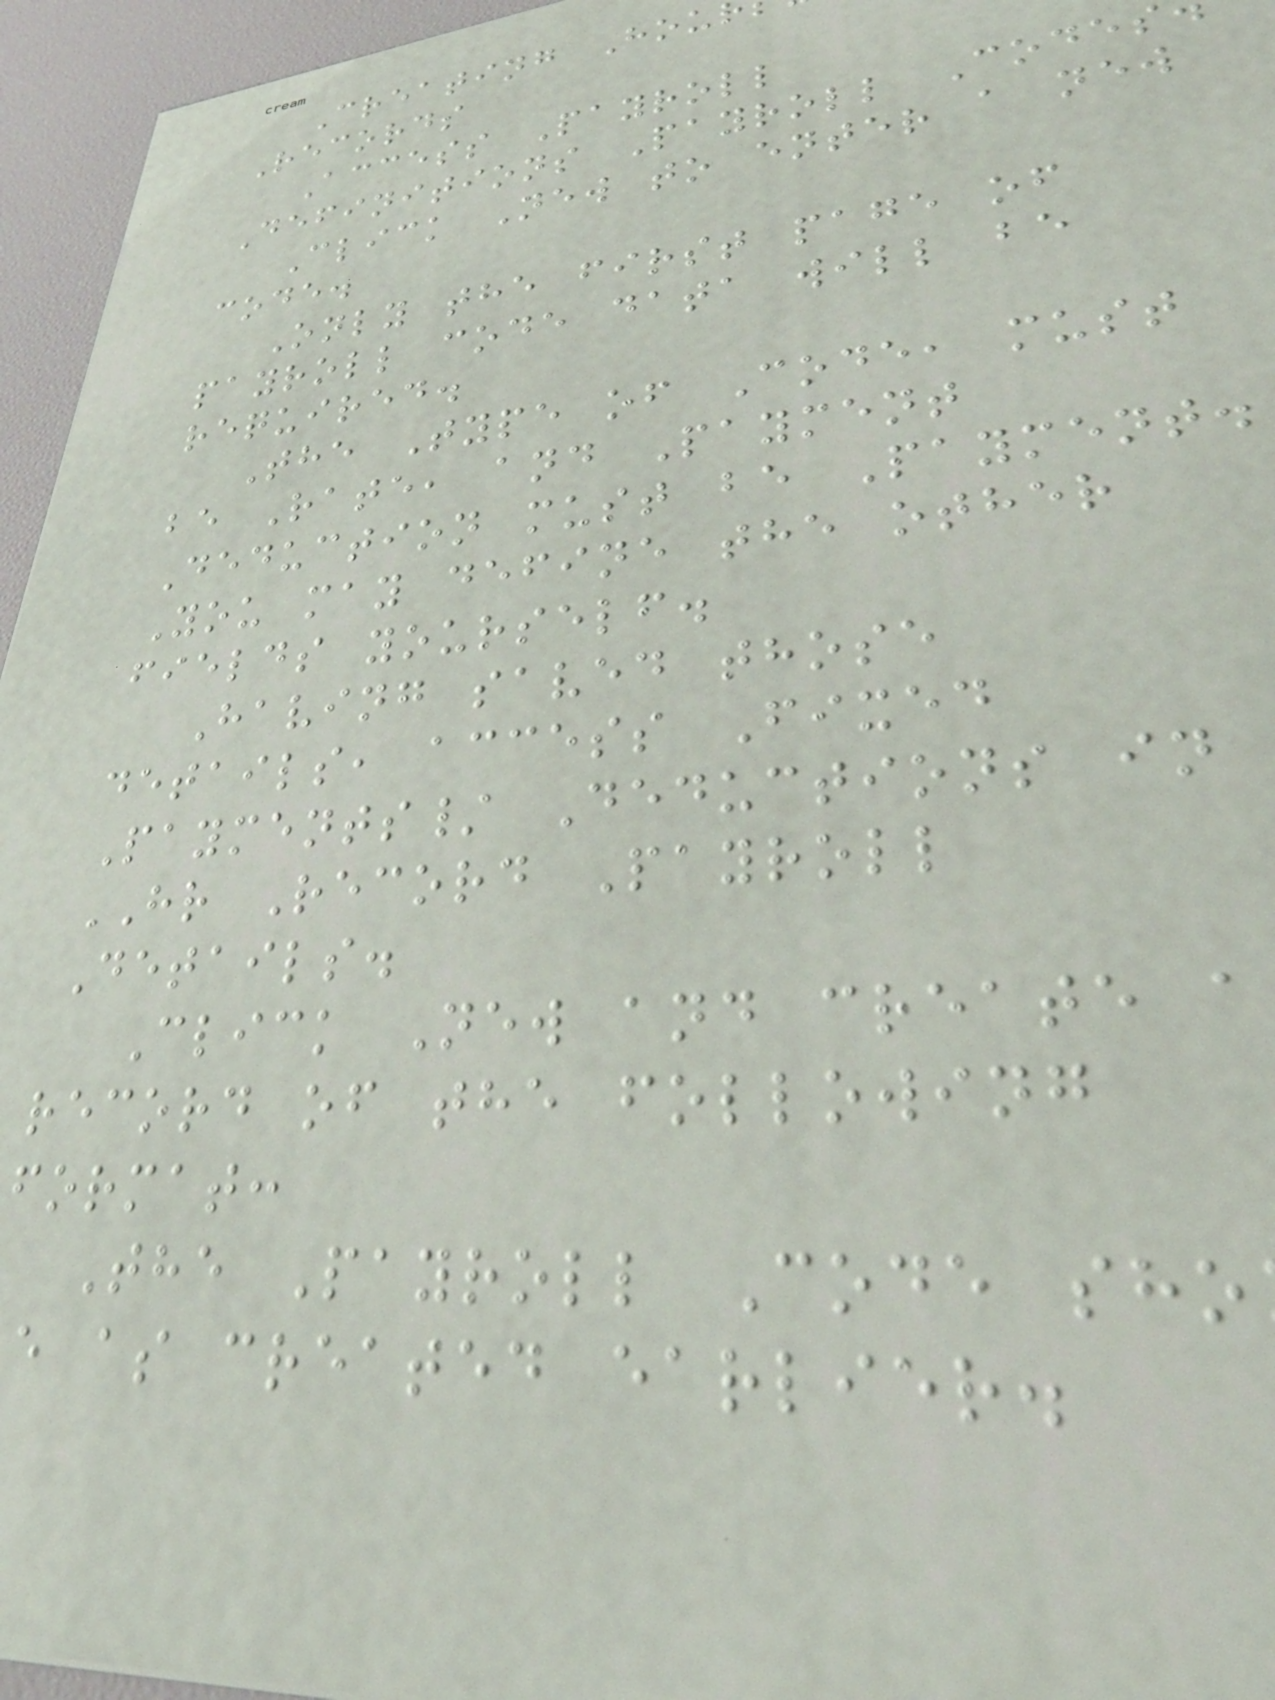Creating Hou
Records
Access Payroll
Definitions Payroll Codes
Click New to enter a new
code.
Only the first page of
payroll code data will be
required.
The Type of Code, must
be Rate, and Payment
Deduction must be Payment.
You may define the other
fields yourself.
Having saved those
details, access Fixed
Payments/ Deductions in
HR Record Payroll
Details.
Click New and create a
record of the following
format:
The Payroll Code sho
e as created earlier.
